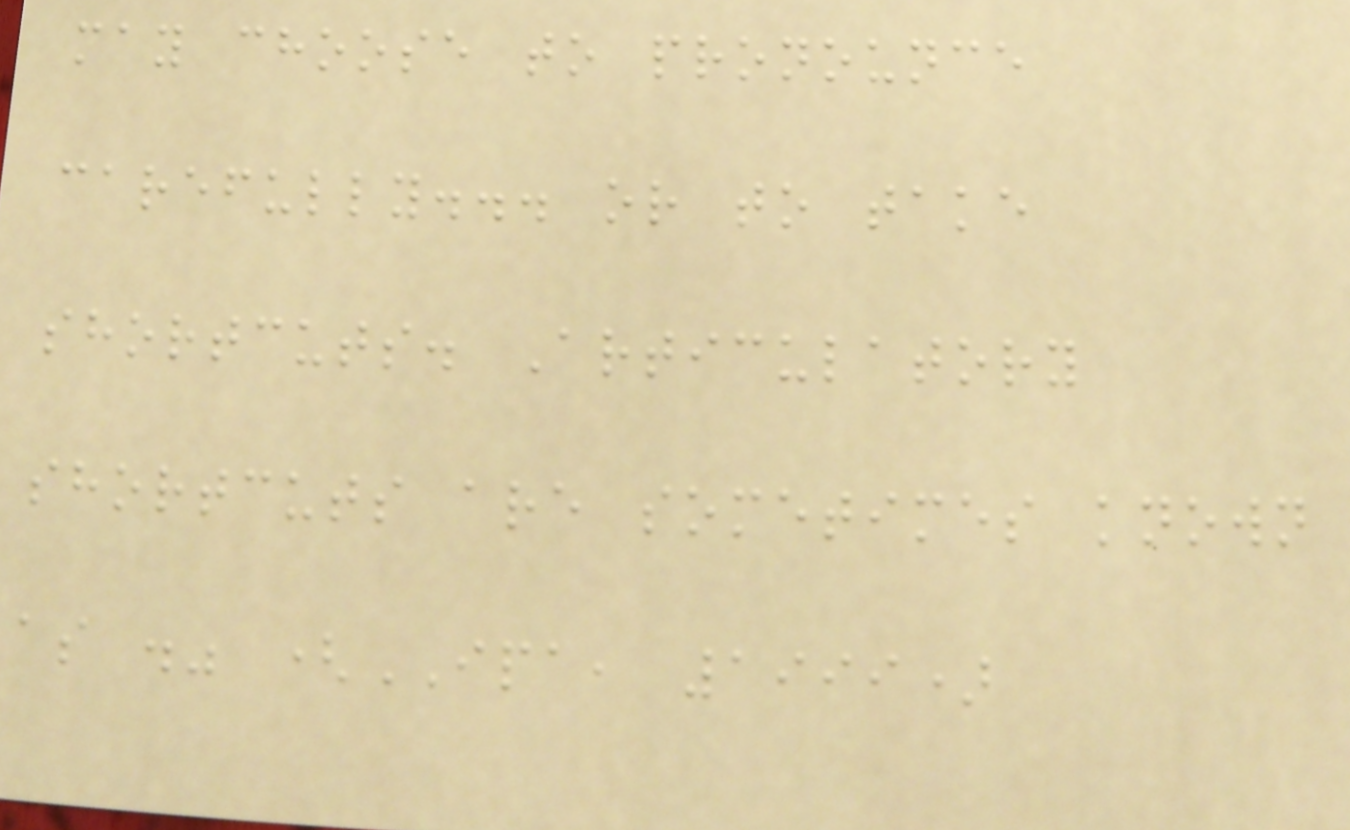may choose to pronounce
carefully... or to take
shortcuts. Articulatory
shortcuts are sometimes known
as ." (IPA, 1999)
